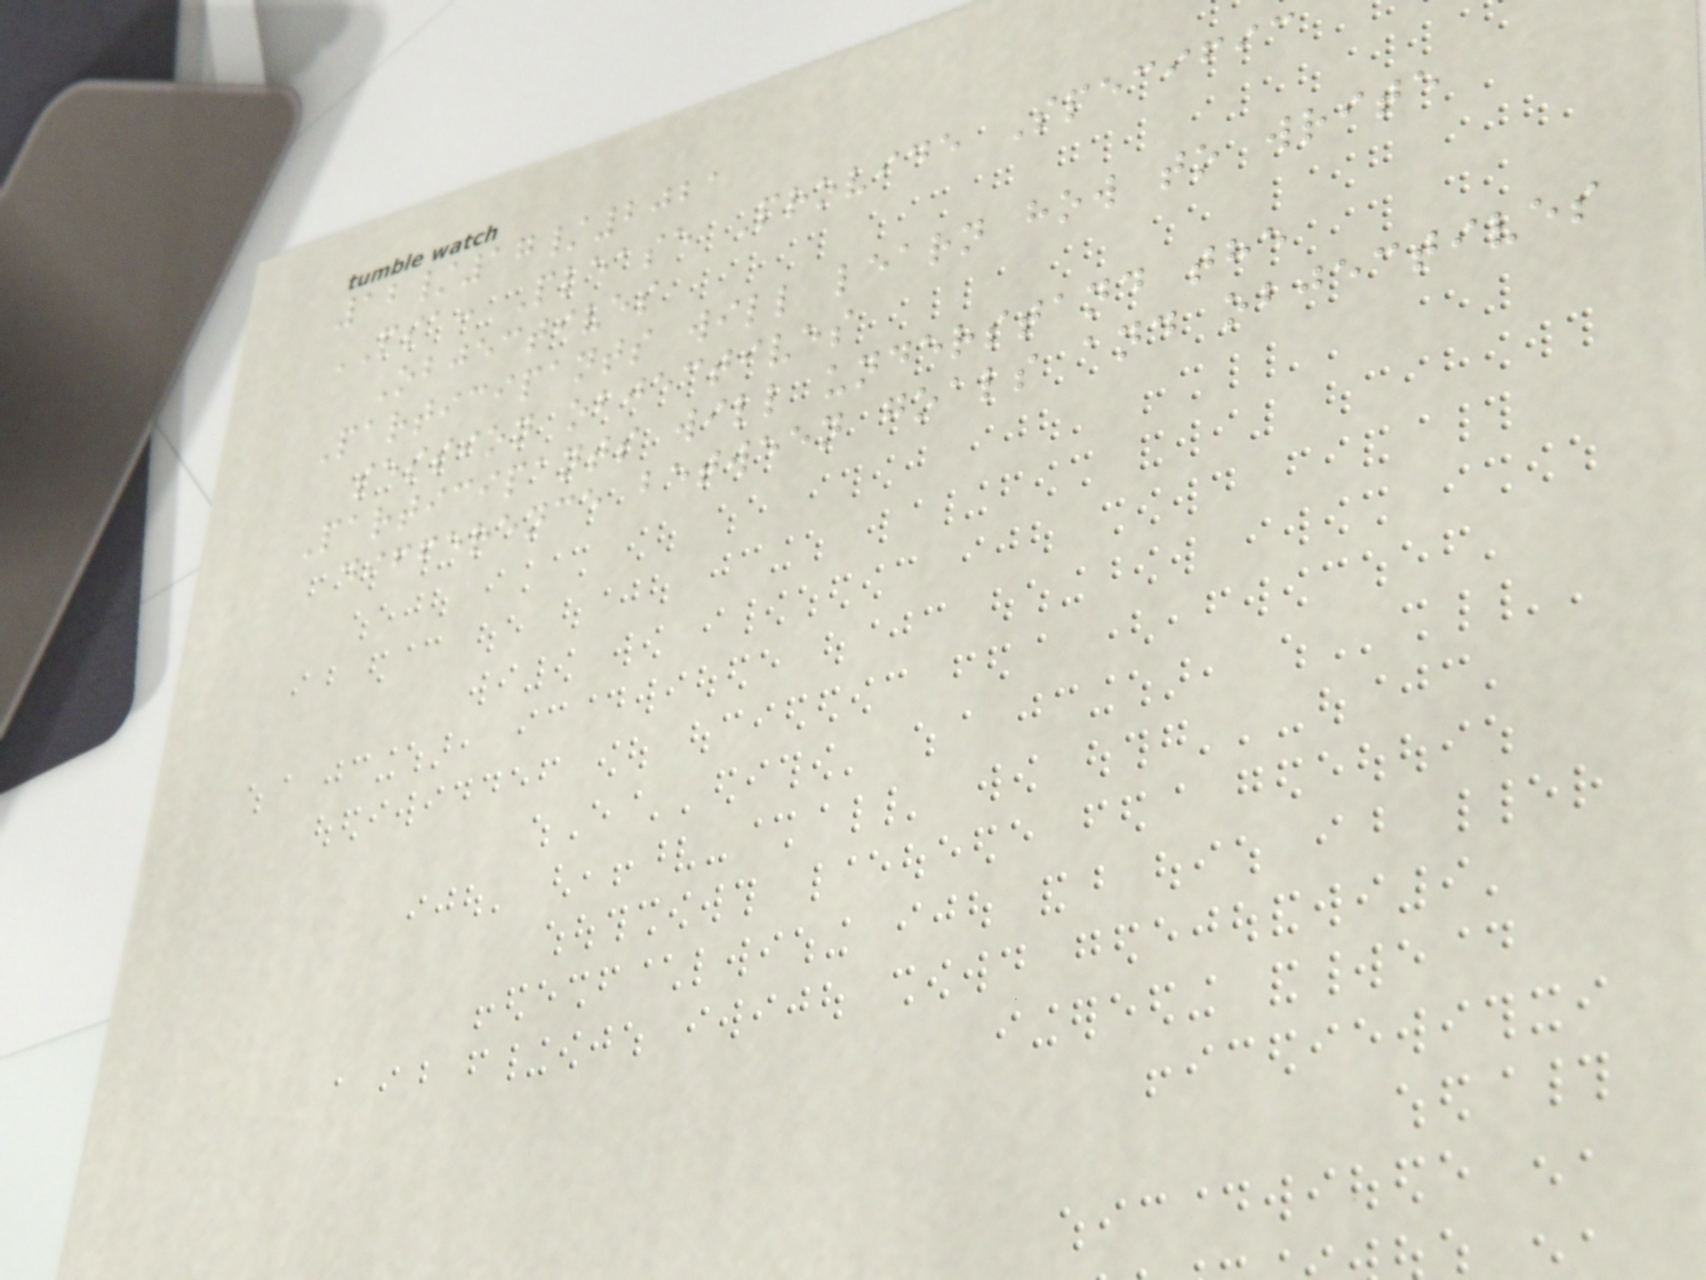12/17/2021
PSA: Please Provide Specific
Objectives
Participants will learn how to write
session objectives
Participants will understand the
difference between goals and objectives
